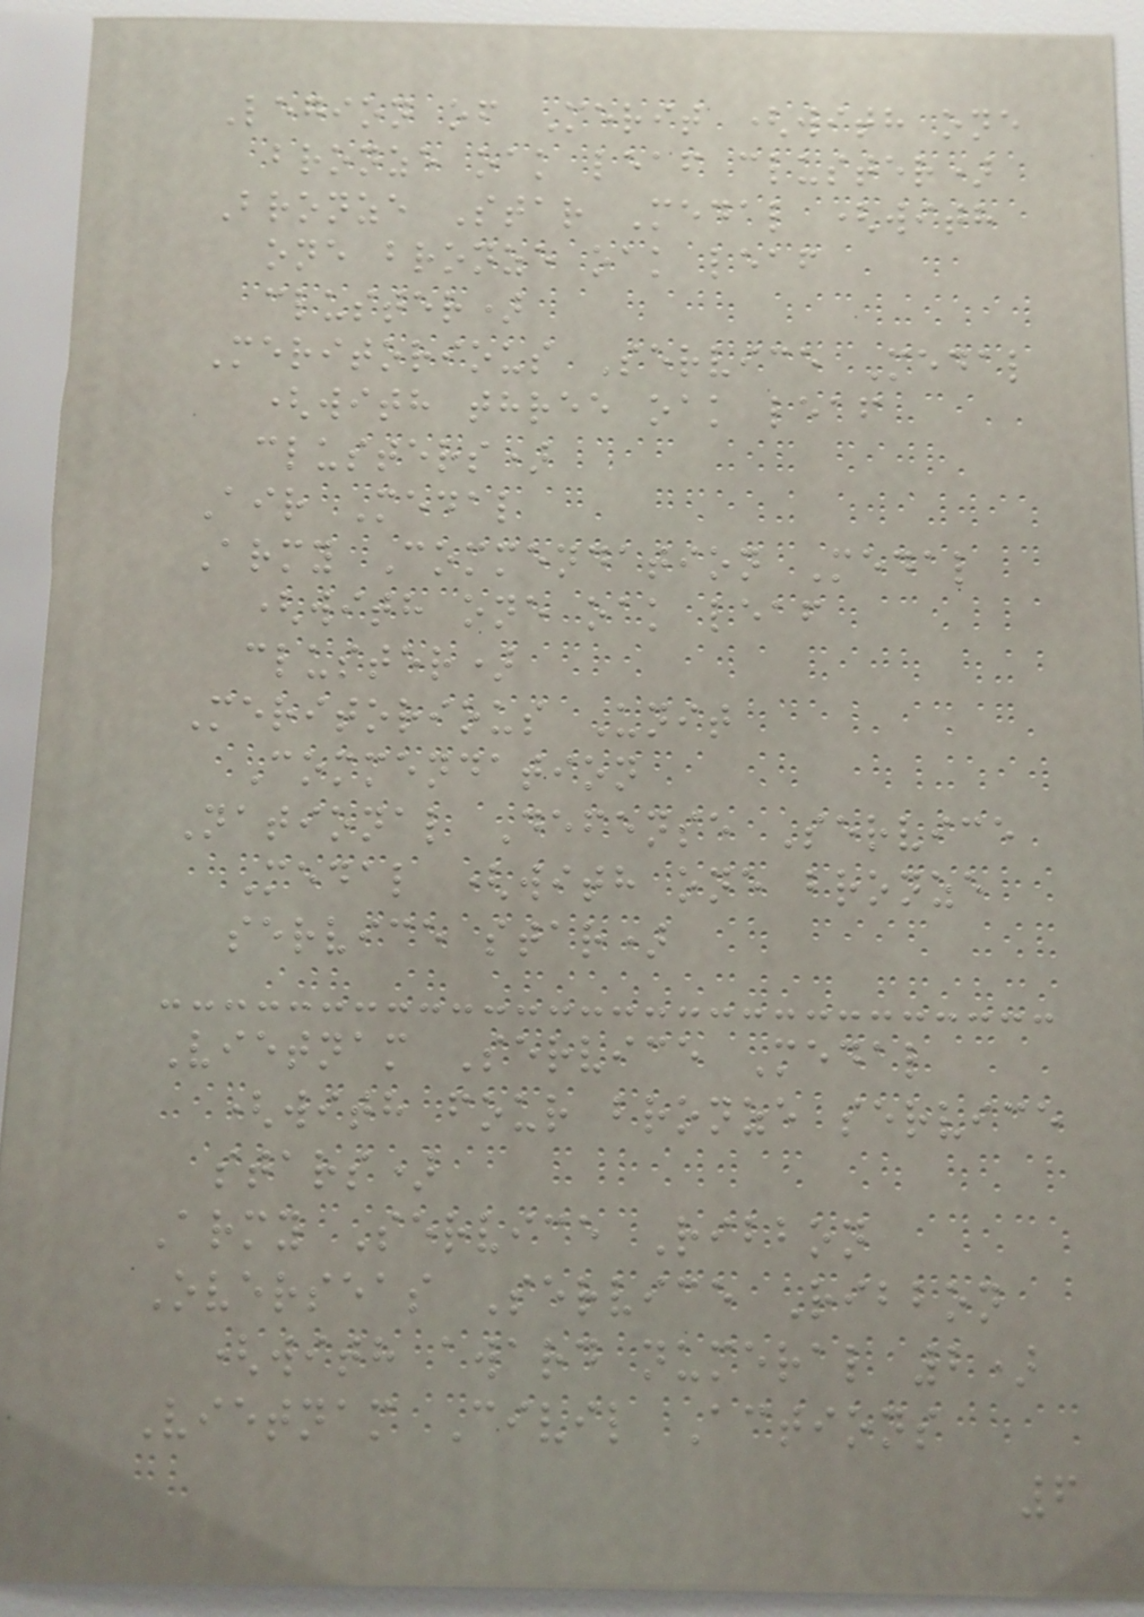Legion of Merit (with one
bronze oak leaf cluster)
Bronze Star Medal (with
one bronze oak leaf
cluster)
Meritorious Service Medal
(with three oak leaf
clusters)
Air Medal
Army Commendation Medal
(with one oak leaf
cluster)
Meritorious Unit
Commendation
National Defense Service
Medal (with one bronze
service star)
Vietnam Service Medal
(with four bronze service
stars)
Army Service Ribbon
Overseas Service Ribbon
(with award numeral 2)
Vietnam Civil Actions
6
